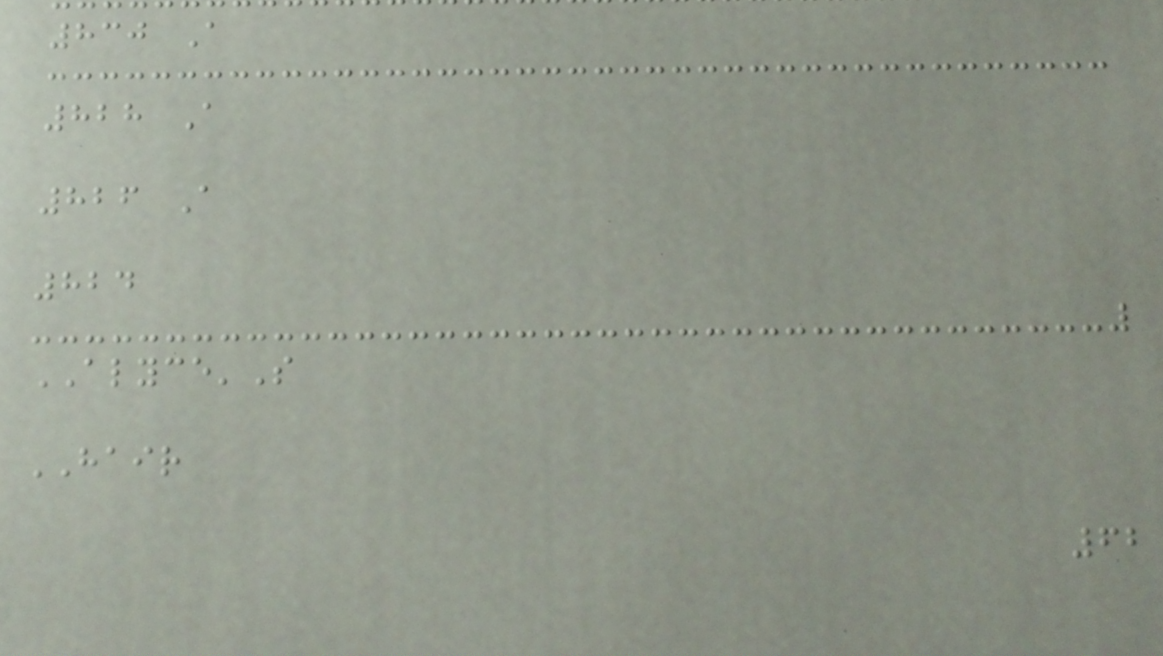830 A
828 A
826 A
824
ALYCE'S
HAIR
62
